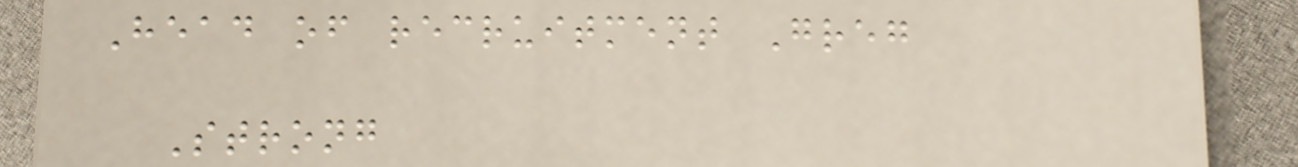Head of recruitment Greg
Strong
